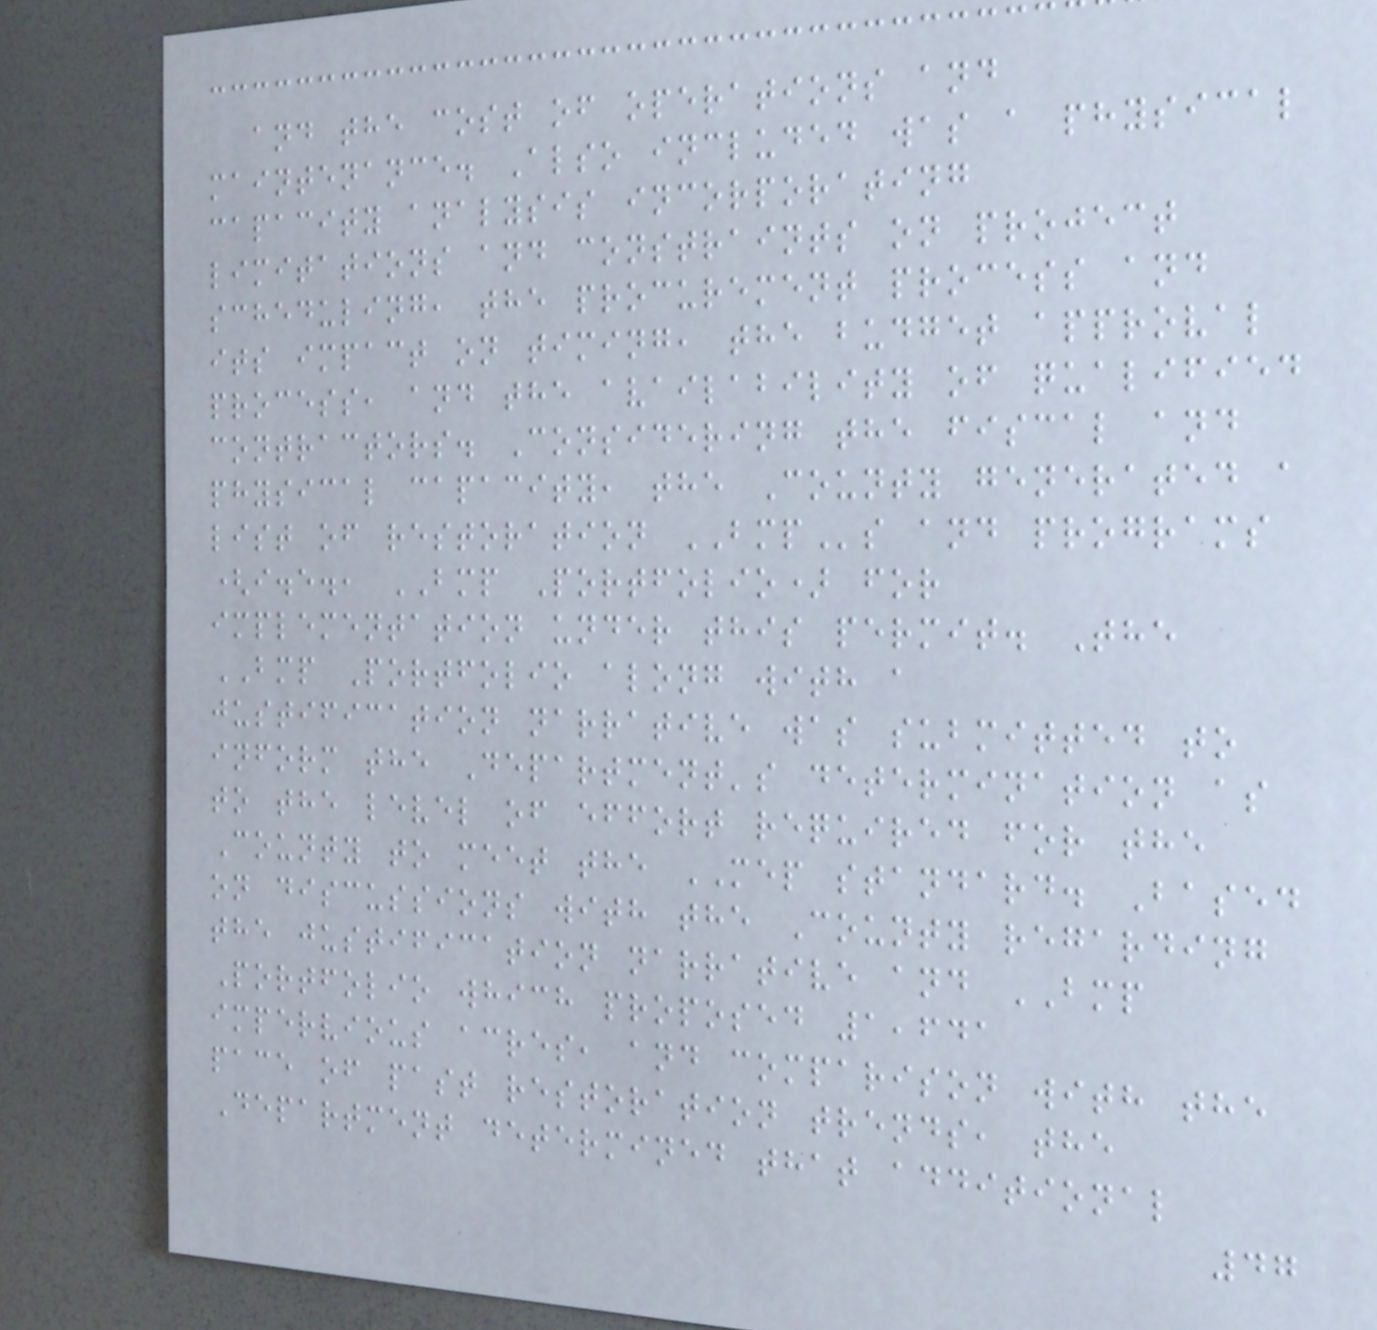and the cost of operations and
maintenance. Also included was a physical
capacity analysis incorporating
limitations and constraints on project
scheduling, the procurement process and
its impact on timing, the budget approval
process, and the availability of qualified
contractors. Considering the fiscal and
physical capacity, the County generated a
list of restoration BMPs and programs
(i.e., BMP Portfolio) for
implementation under this permit. The
BMP Portfolio along with a
justification narrative was submitted to
inform the Department's determination as
to the level of effort required for the
County to meet the MEP standard. Based
on discussions with the County regarding
the justification narrative and BMP
Portfolio which proposed 1,641
impervious acres, and comparison with the
pace of past restoration trends, the
Department determined that additional
47
